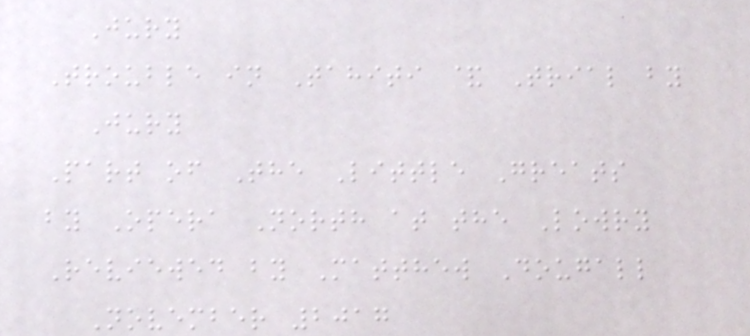Jury
Trouble in Tahiti & Trial by
Jury
Part of The Little Greats
by Opera North at the Lowry
Reviewed by Matthew Dougall
November 2017
